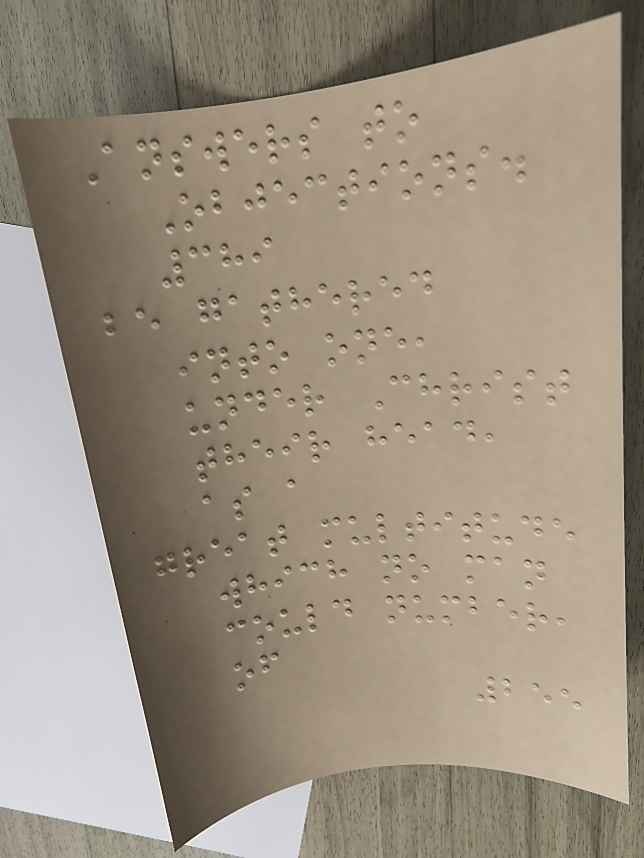Answers to
Objections.
389
be gathered
into one,
under Christ
their head,
as a
great multitude
which no man
could number,
of
255
